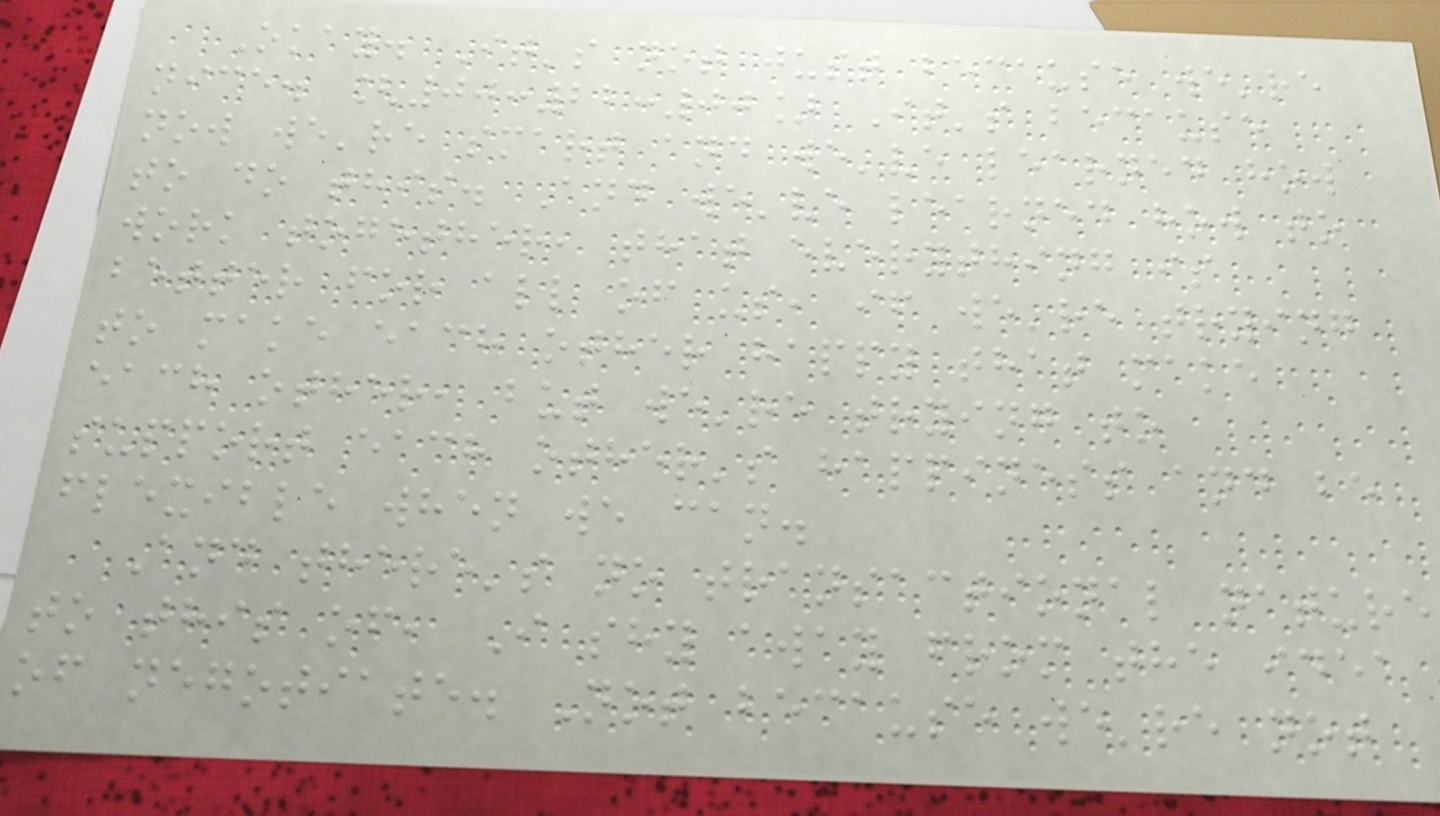Okay. It's not just because we're
nice. [00:22:00] It's because
now we're smart and we've learned how
to do this. And we've learned how to
work together, that everything is
better for all of us, if we're trying
to make each other happy that make
each other, but we're trying to
support each other's happiness and be
flexible when we can.
And there's no transactional nature
to this of, I shy away from the idea
of negotiate. Not because we're not
